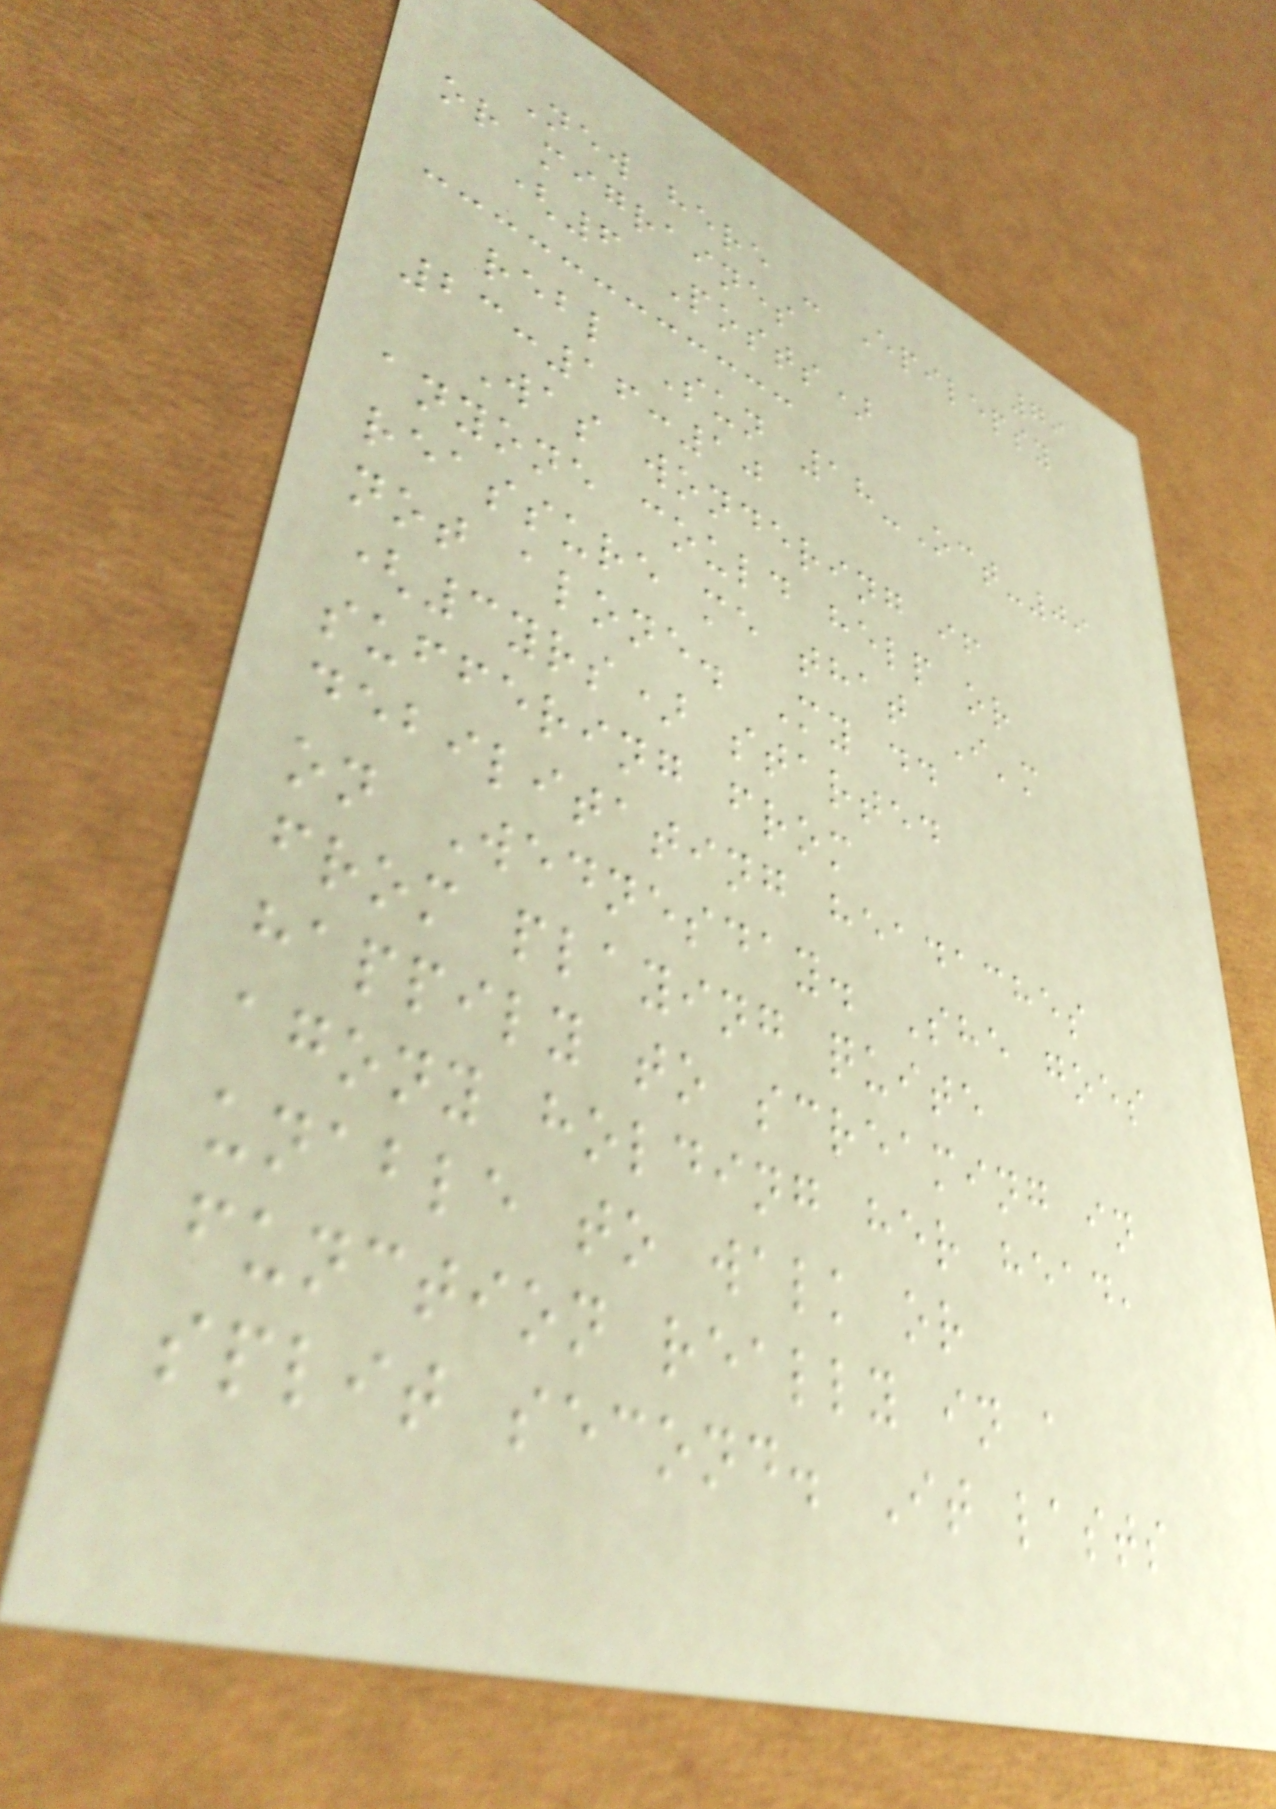79
New here - Epilepsy
or migraines
(6 Posts)
rebl Sun 18-Oct-09
23:16:10
Was wondering if
anyone could help or
reassure me that I'm
not alone. My dd
(3yrs) started
suffering from
debilitating headaches
on Wednesday. She goes
from playing quite
happily to screaming in
agony holding her head,
unable to walk or
function really in a
split second. It lasts
